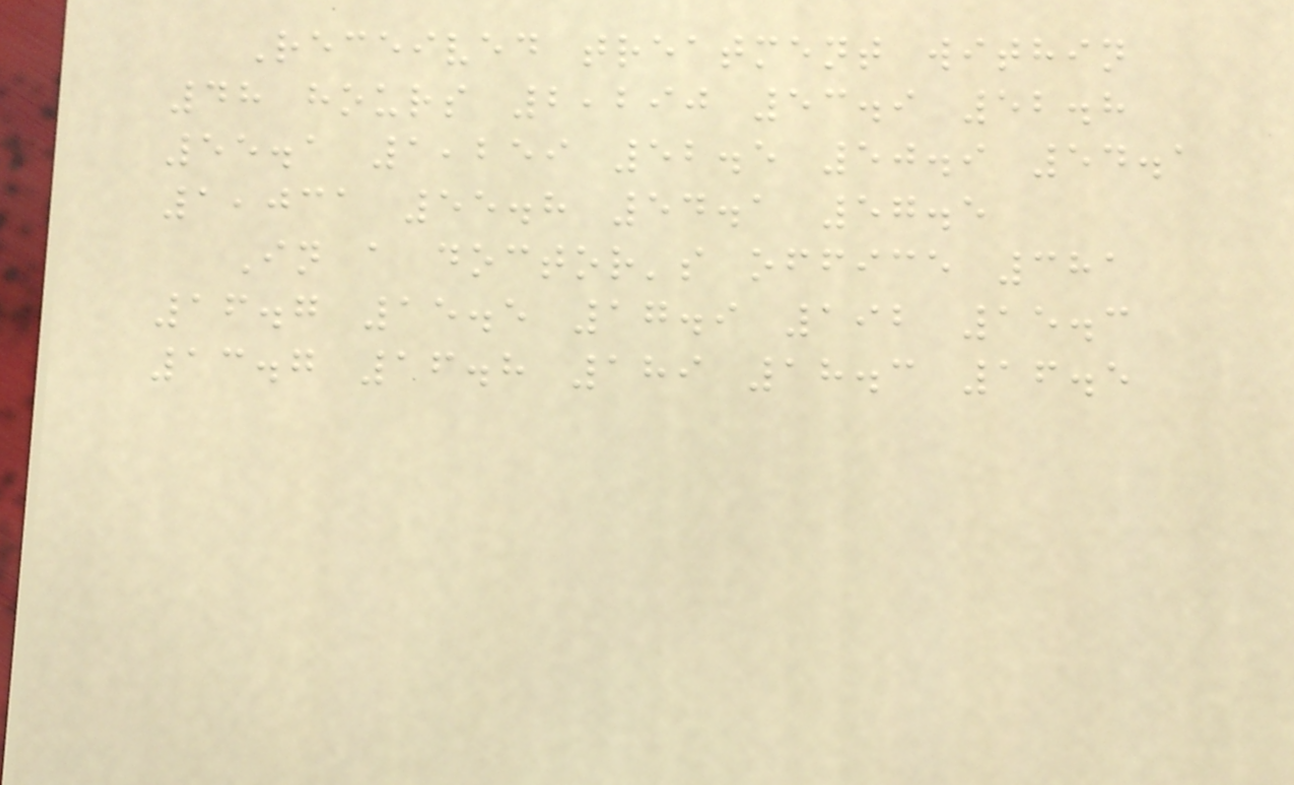Received treatment within
48 hours 2,290 53.9 52.8
55.1 1,259 52.5 50.9 54.1
1,031 55.8 54.1 57.5
In a doctor's office 381
16.7 15.5 17.9 192 15.3
13.7 16.8 189 18.3 16.5
